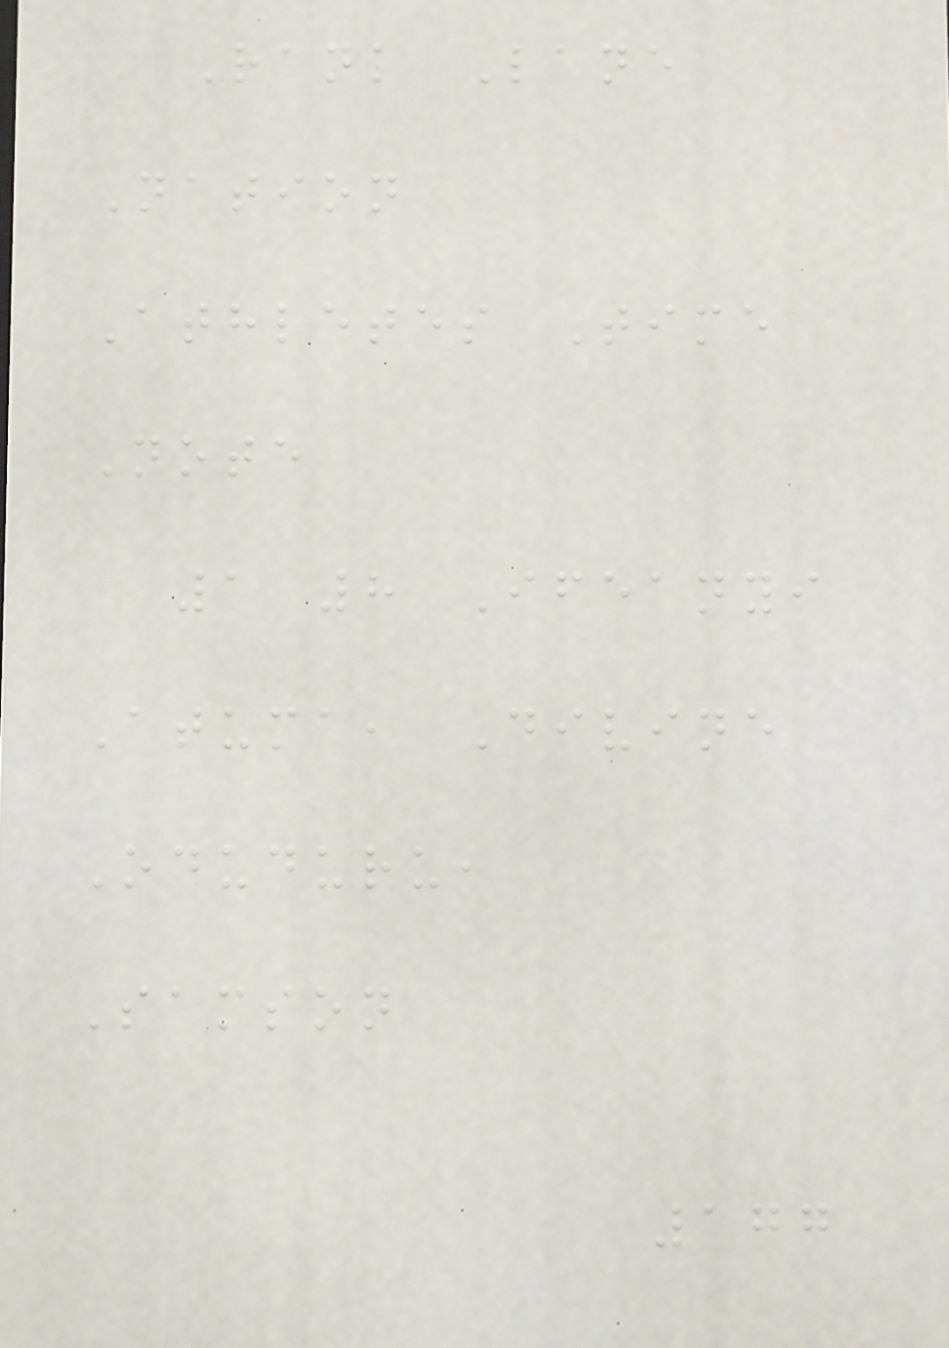Rank Lane
Nation
Athletes Time
Note
1 8 Ifeanyi
Atuma, Divine
Oduduru,
Samson
177
